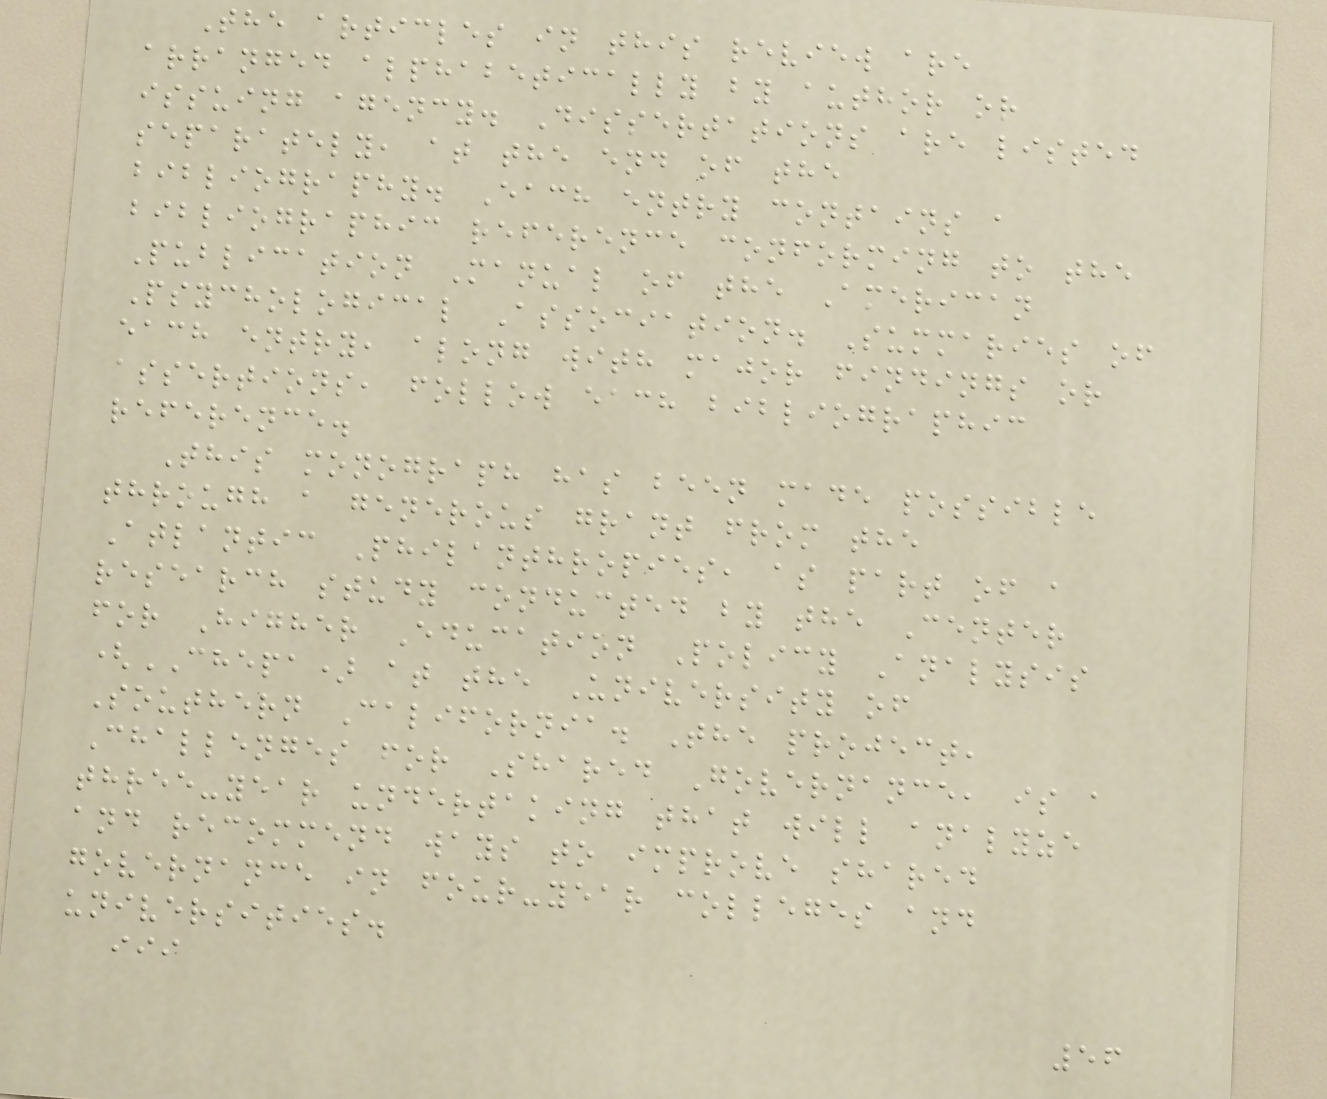The articles in this review are
arranged alphabetically by author or
issuing agency. Dissertations are listed
separately, at the end of the
bibliography. Each entry contains a
bibliographic reference conforming to the
Publication Manual of the American
Psychological Association. Summaries of
each entry, along with major findings or
assertions, follow each bibliographic
reference.
This monograph has been made possible
through a generous grant from the
Atlantic Philanthropies, as part of a
research study conducted by the Center
for Higher Education Policy Analysis
(CHEPA) at the University of
Southern California. The project,
Challenges for Shared Governance, is a
three-year undertaking that will analyze
and recommend ways to improve shared
governance in four-year colleges and
universities.
iii
56
